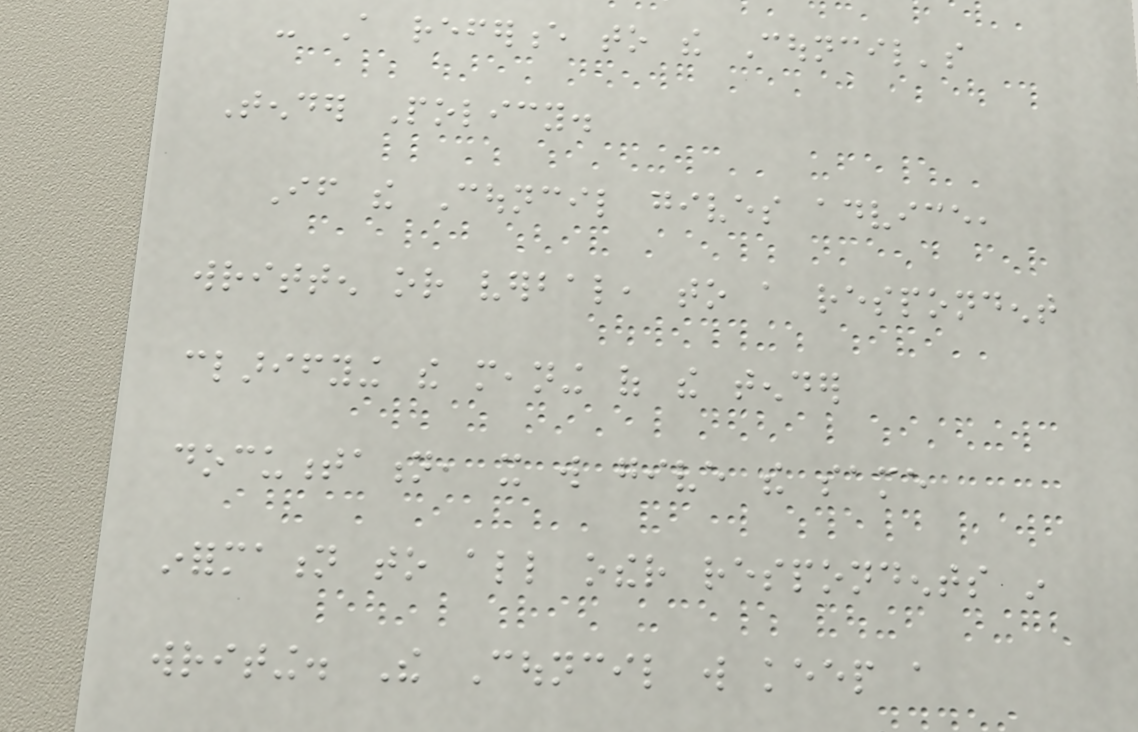- A reference to the Council's
Tender Policy.
If the Council gives advice,
written or verbal, to a respondent
clarifying the meaning of the tender
documentation, it will give the same
information to all other respondents in
writing. The Council will keep a
